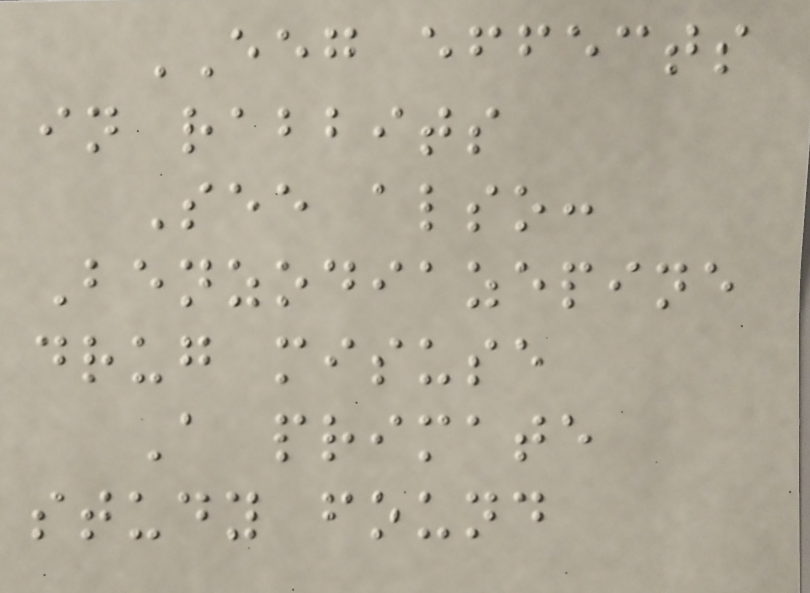EEG effects
in rabbits
See also:
Benzodiazepine
drug misuse
A primate
study found
